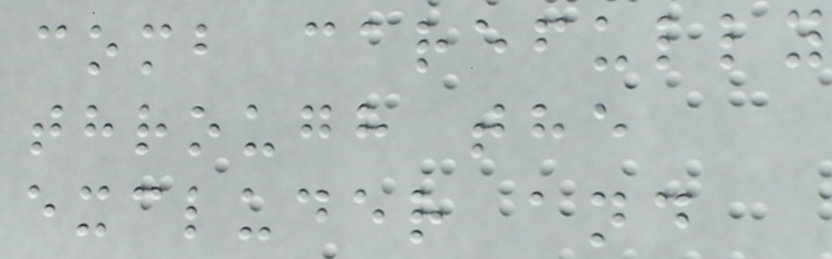comb carefully
through the
excluder and
